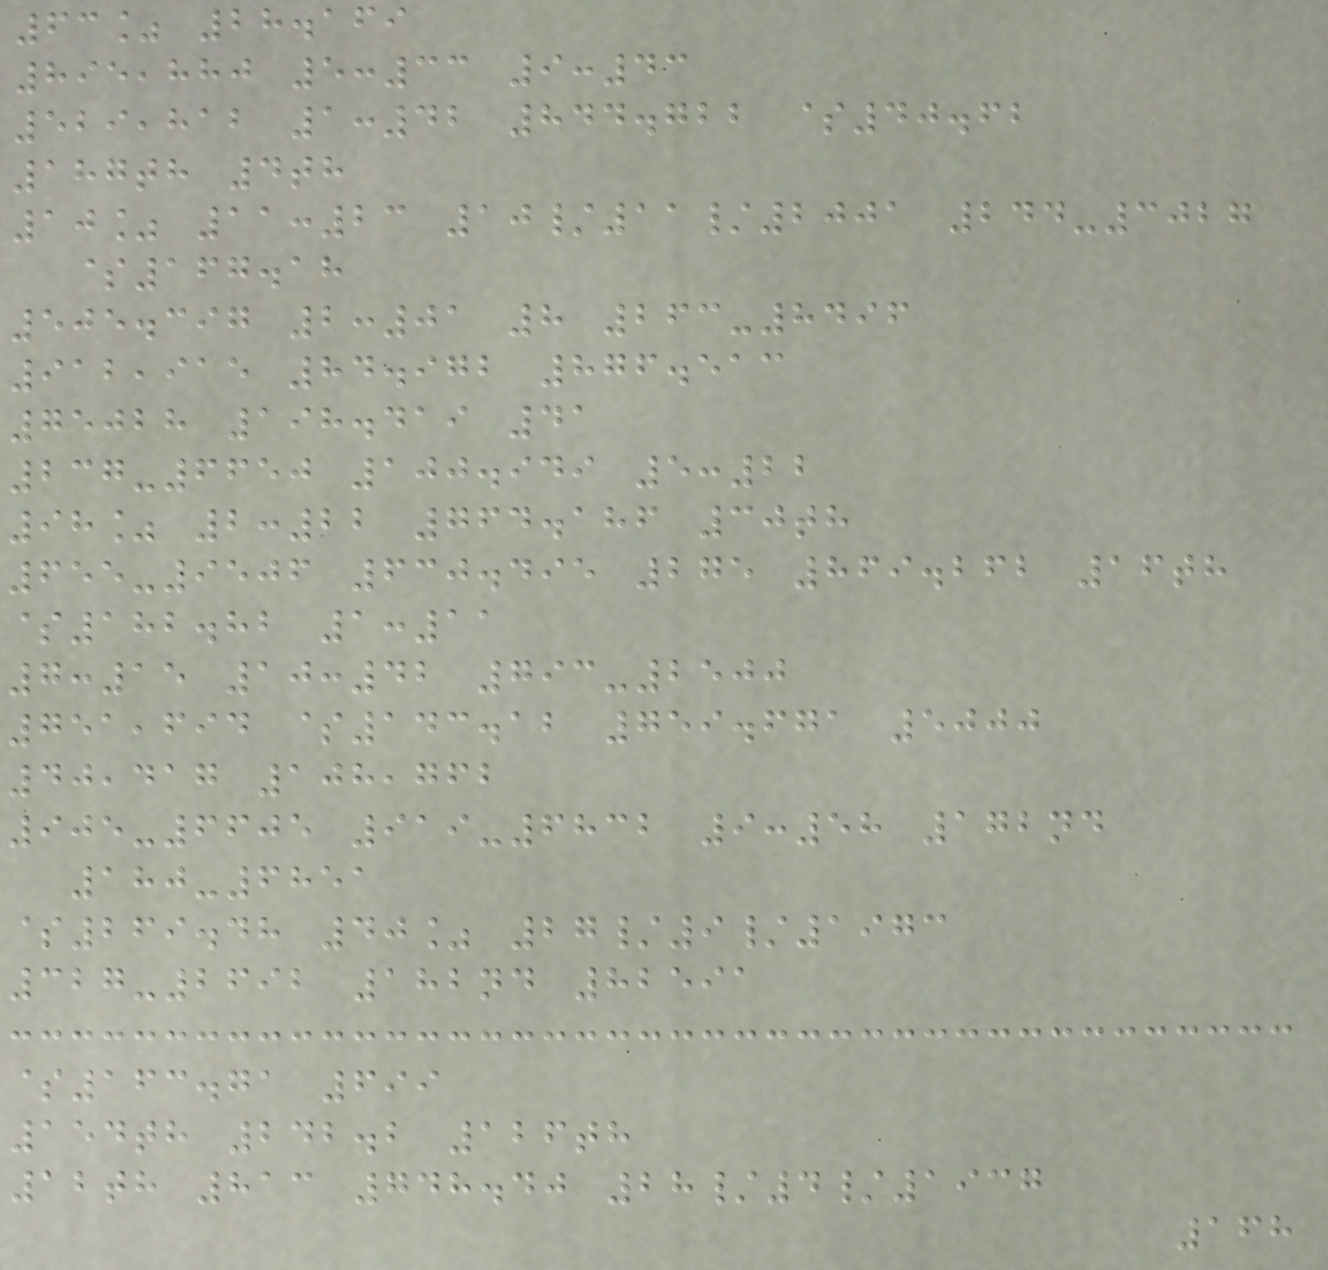63% 28.169
895,880 5:33 9:43
529,812 1:42 844.722 $40.62
187th 4th
10% 11:23 10/11/2001 244-3027
$167.18
505.397 2:01 8 263-8496
912,915 84.972 876.513
75028 198.419 41
237-6650 100.949 5:22
98% 2:22 764.186 30th
655-9506 630.495 275 869.262 16th
$182.82 1:11
7:15 10:42 793-2500
751,694 $143.12 759.671 5000
40,417 108,762
905-6605 919-6832 9:58 172nd
180-6851
$269.48 40% 27/9/1973
327-2692 182nd 82591
$163.71 699
154th 242.2 126th
12th 813 748.40 28/4/1937
168
